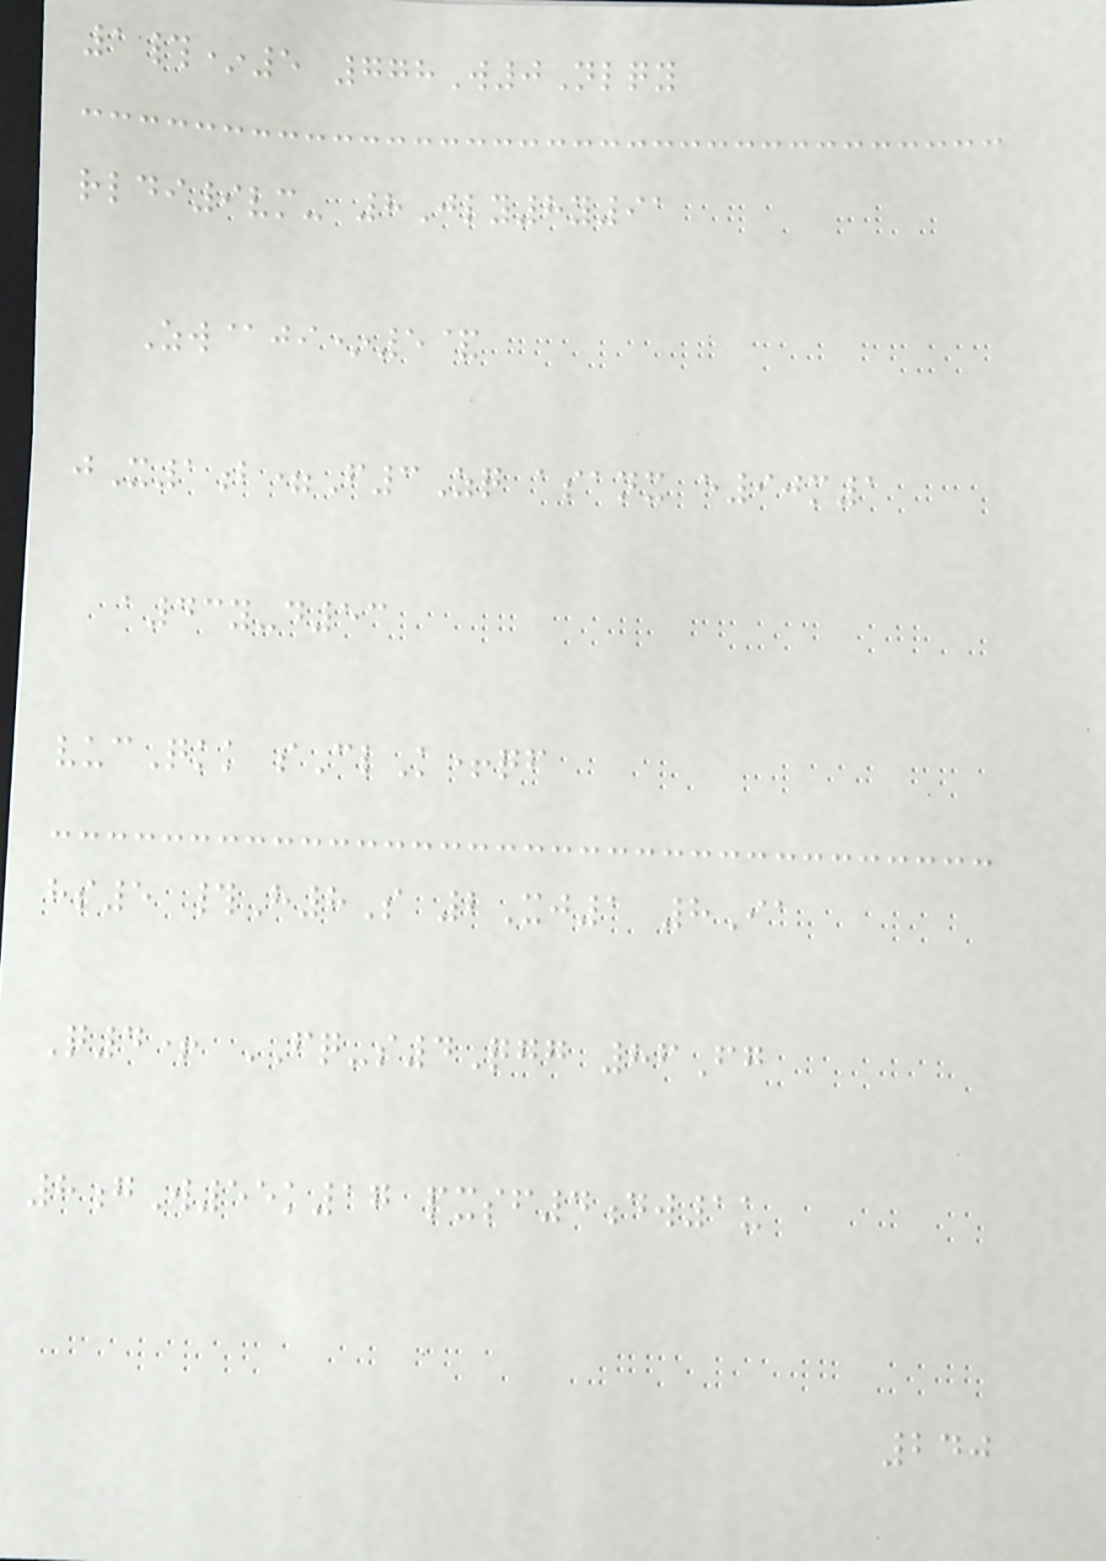1#*5 778W0Nlqy
rldi9vm- 8Jly8y91
Zw@ji*5&
jX1b=F3Zq asanx e90m1
a43y-d53
vucQkk sClK+qf
hs5 #H8S 2Xj1 8Ia
Q4+ FQ-s4Qgg 86Fg
8gW55k17 pxsf4dw1u
240
